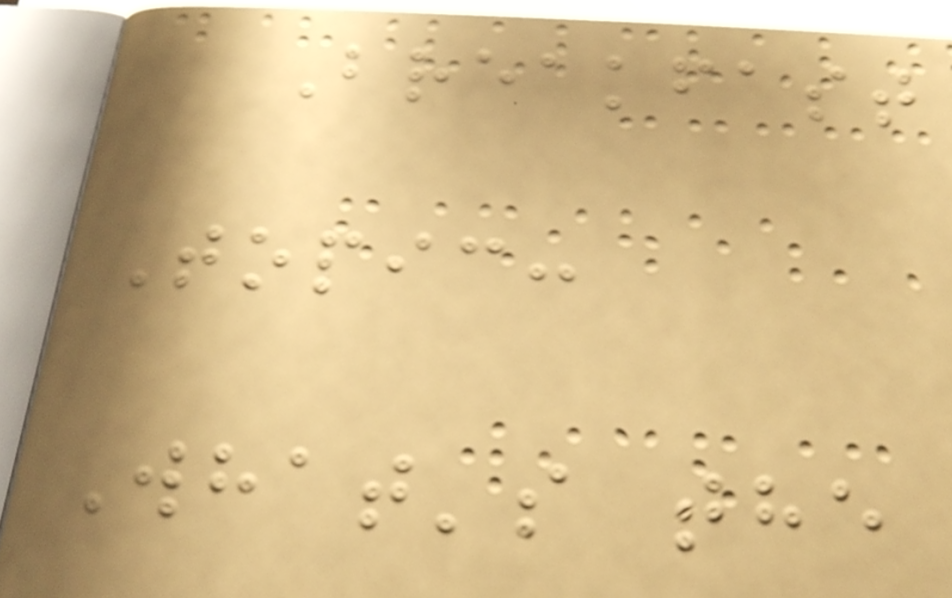Breakfast
Topic:
What's the
